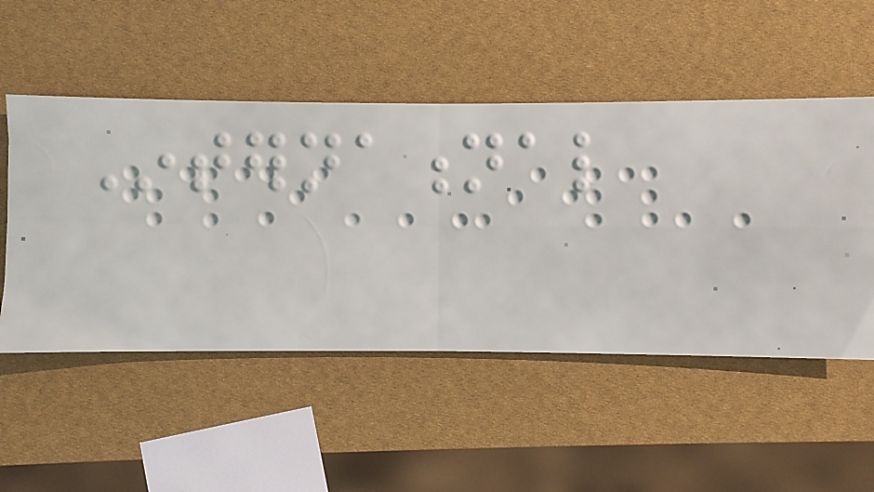International
